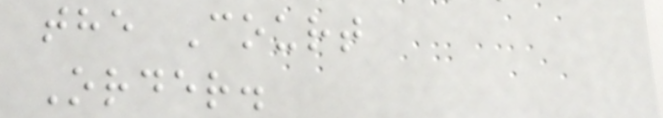the Court
Order.
